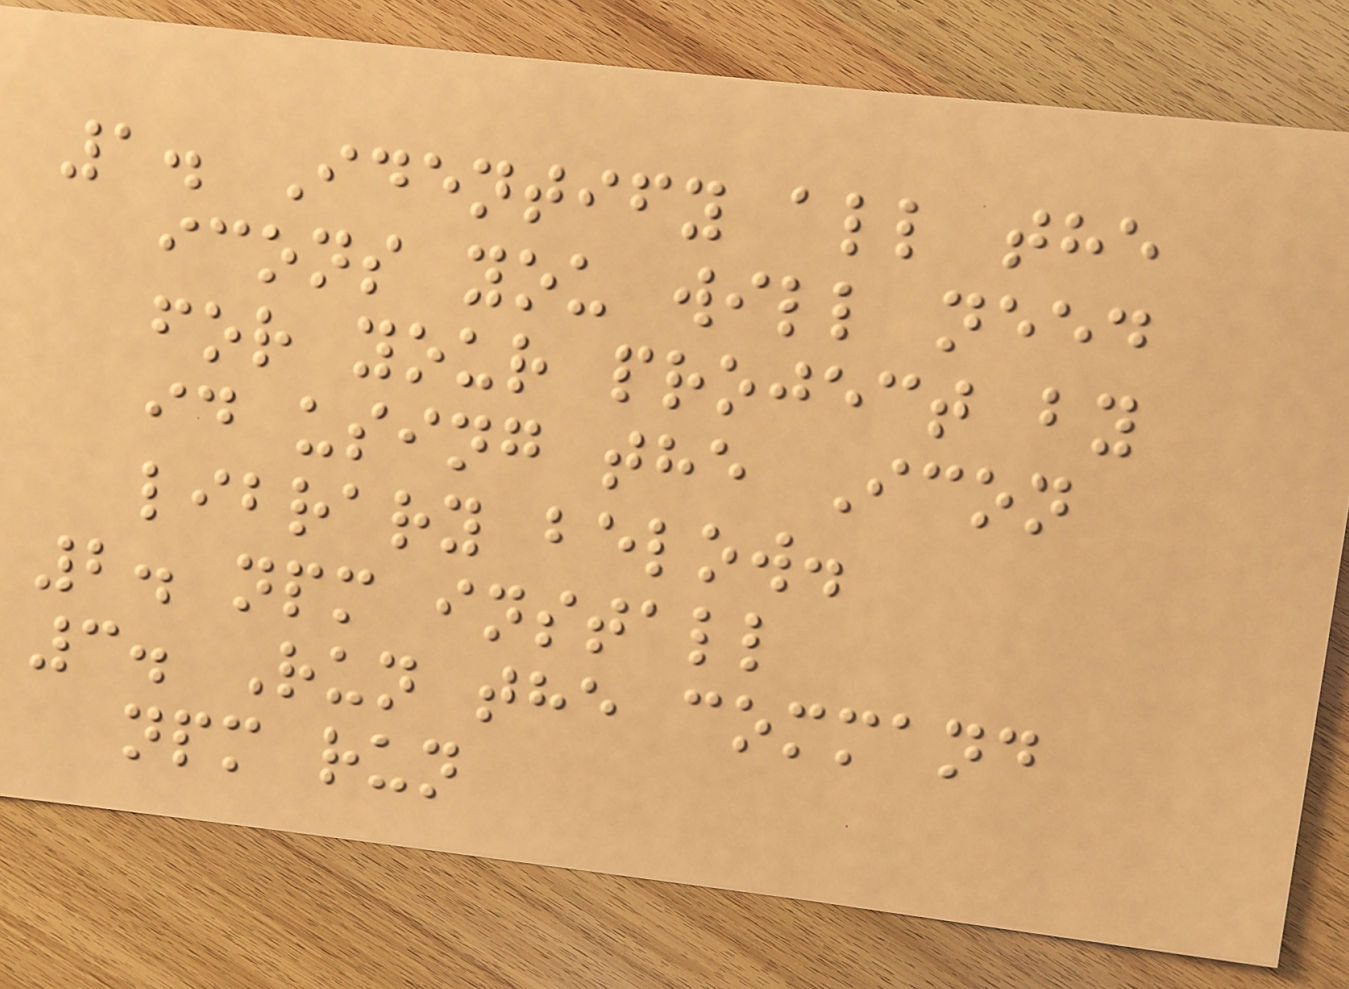1. Identify all the
icons you will need
for your project by
id using the Icon
library below.
2. npm install
3. Run the command
npm run
